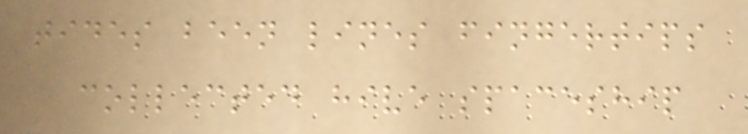tides been lines fingertips
collected hive spaceship
